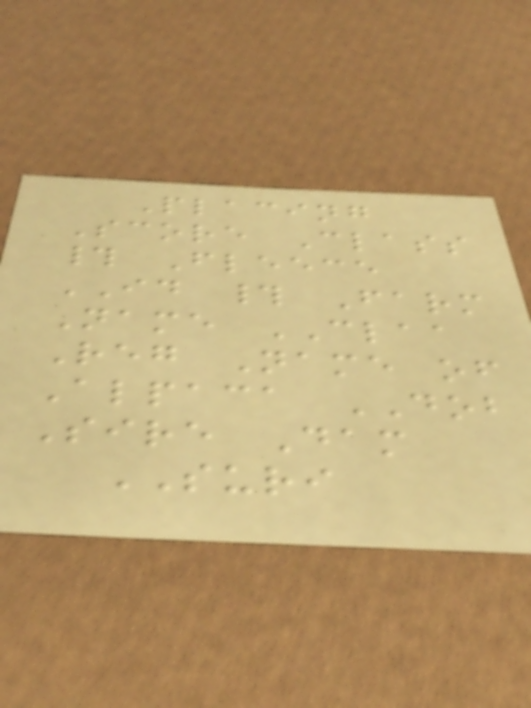Placing
Score Class
# Fleece
ID # Farm
Name CLAA
Reg Name of
Alpaca DOB
Sire Dam
SURI
